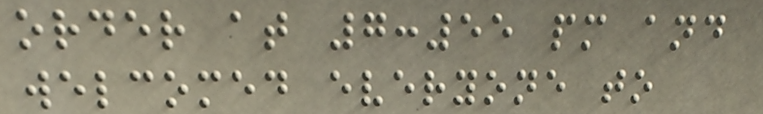order at 7:55 pm and
welcomed everyone to
